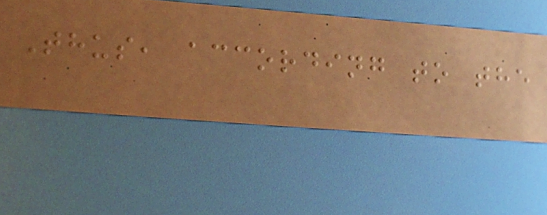Thus, according to the
